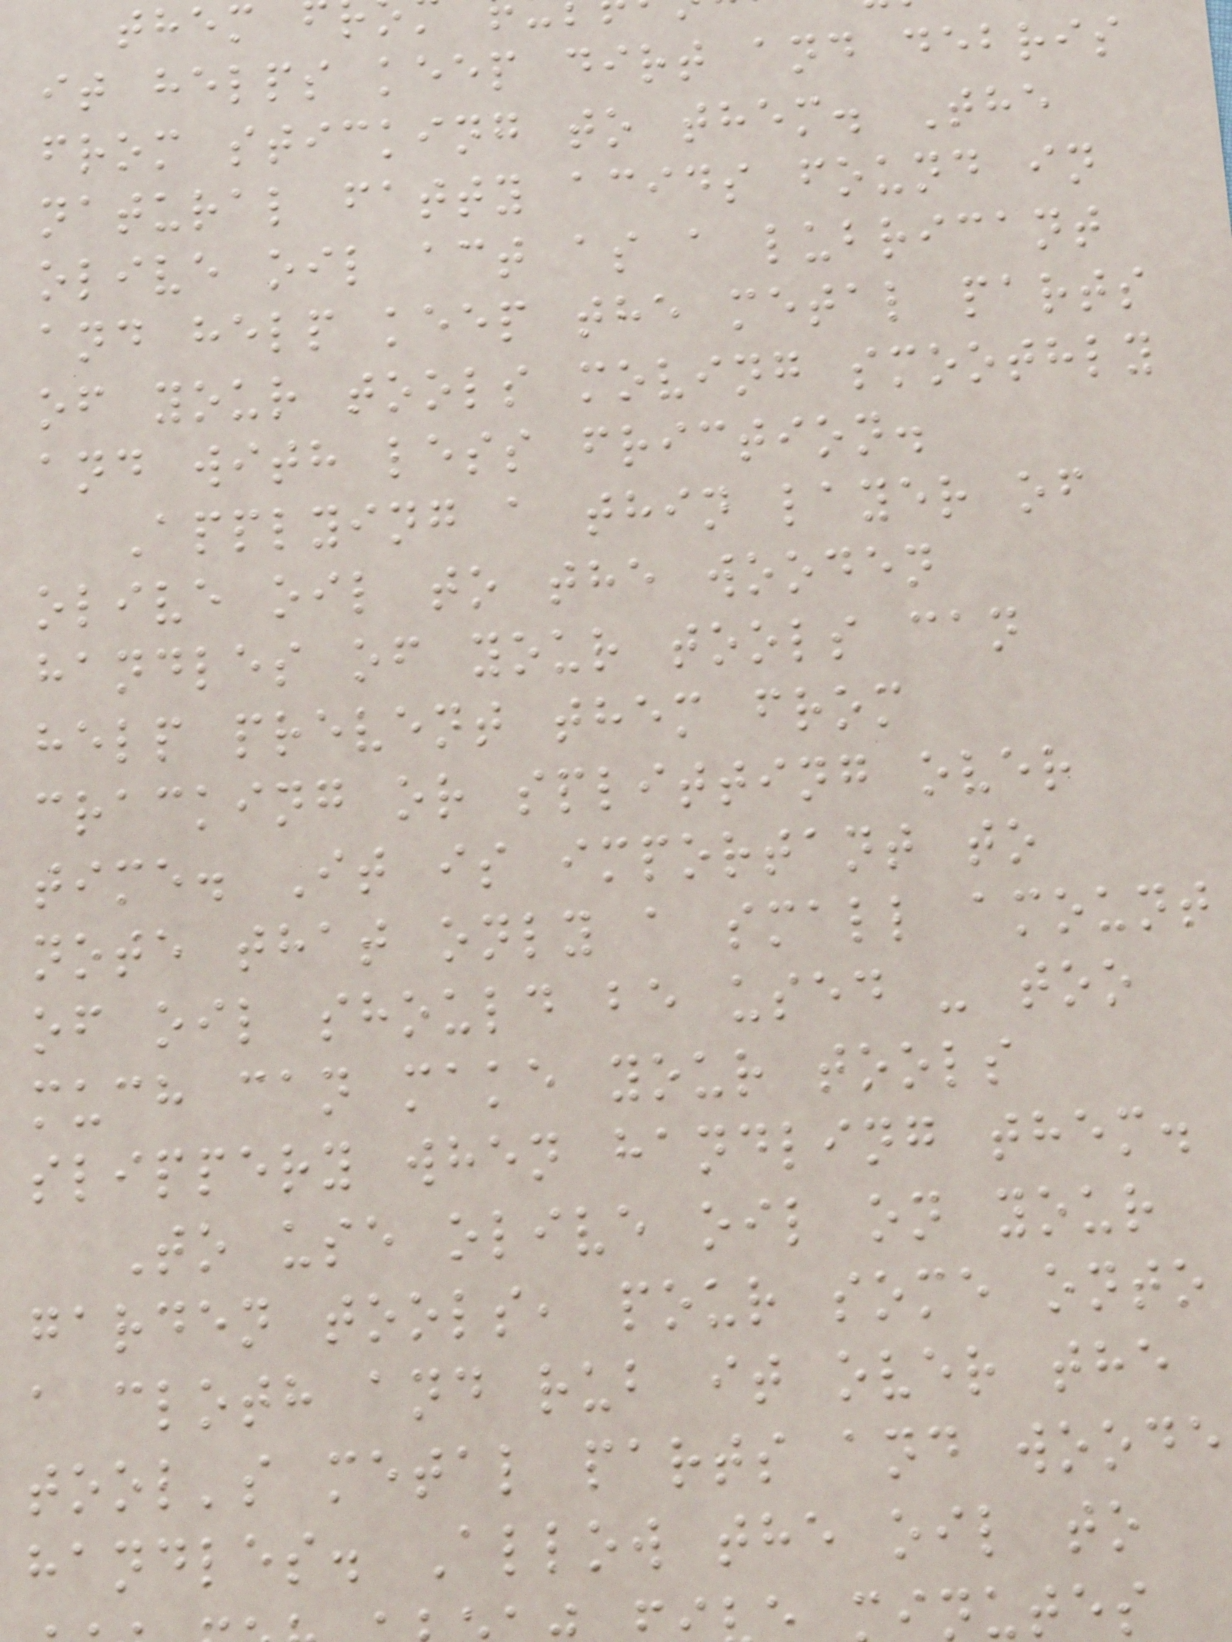it helps keep dirt and debris
from sticking to them. The
natural fatty acids found in
olive oil act as a lubricant
and help keep the metal parts
of your tools moving smoothly
and with less friction.
Applying a thin layer of
olive oil to the wooden
handles of your tools can
help prevent them from
cracking or splitting over
time. It is important to
note that only a small amount
of oil should be used - too
much can make your tools
slippery when handling them.
To use olive oil on your
garden tools, pour some onto
a cloth and rub it over the
tool's metal parts and woode
handles. Allow the oil to
